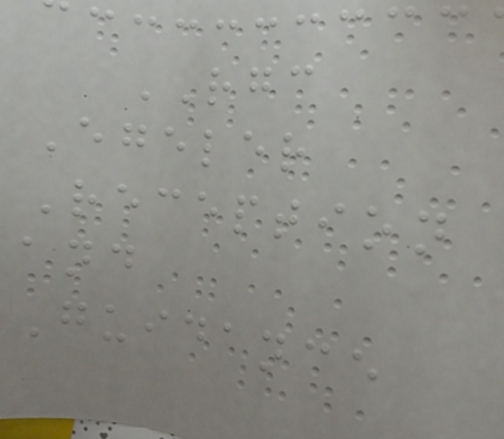RGC
Egeler
Reception
and
Guidance
